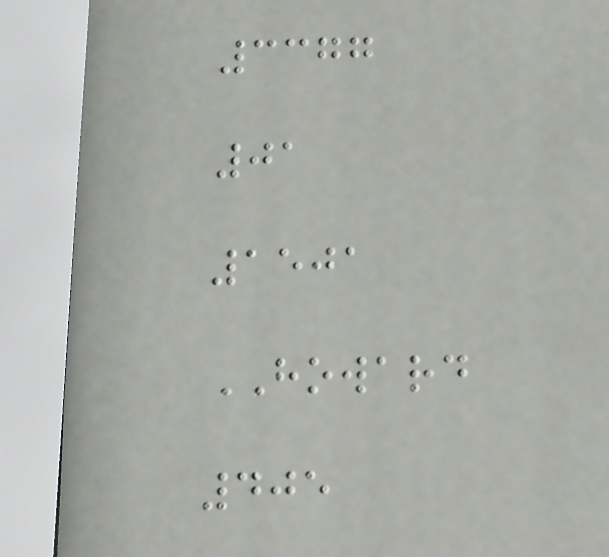3377
01
1501
HOWARD
405
